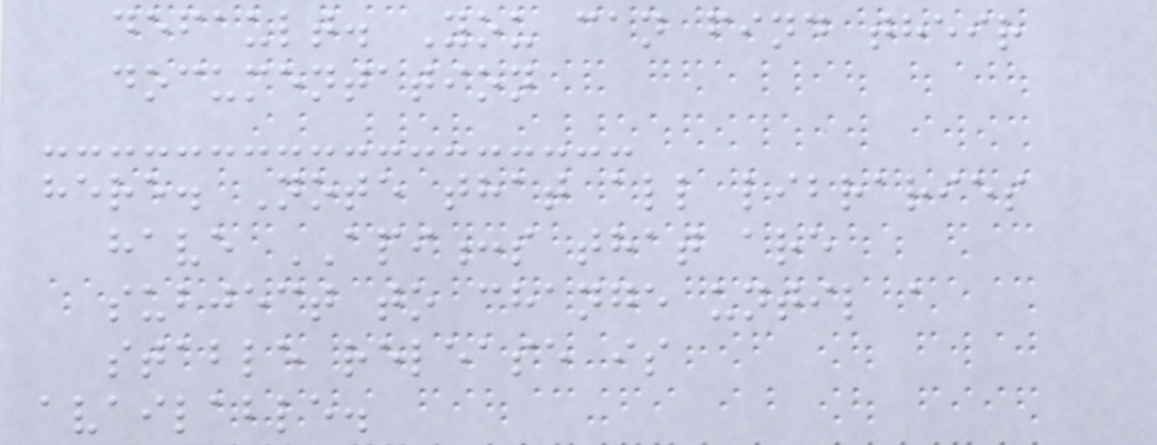default. You can find their
documentation
here. Note that all libraries
have API:s that are
subject to change until a
stable release is
available.
